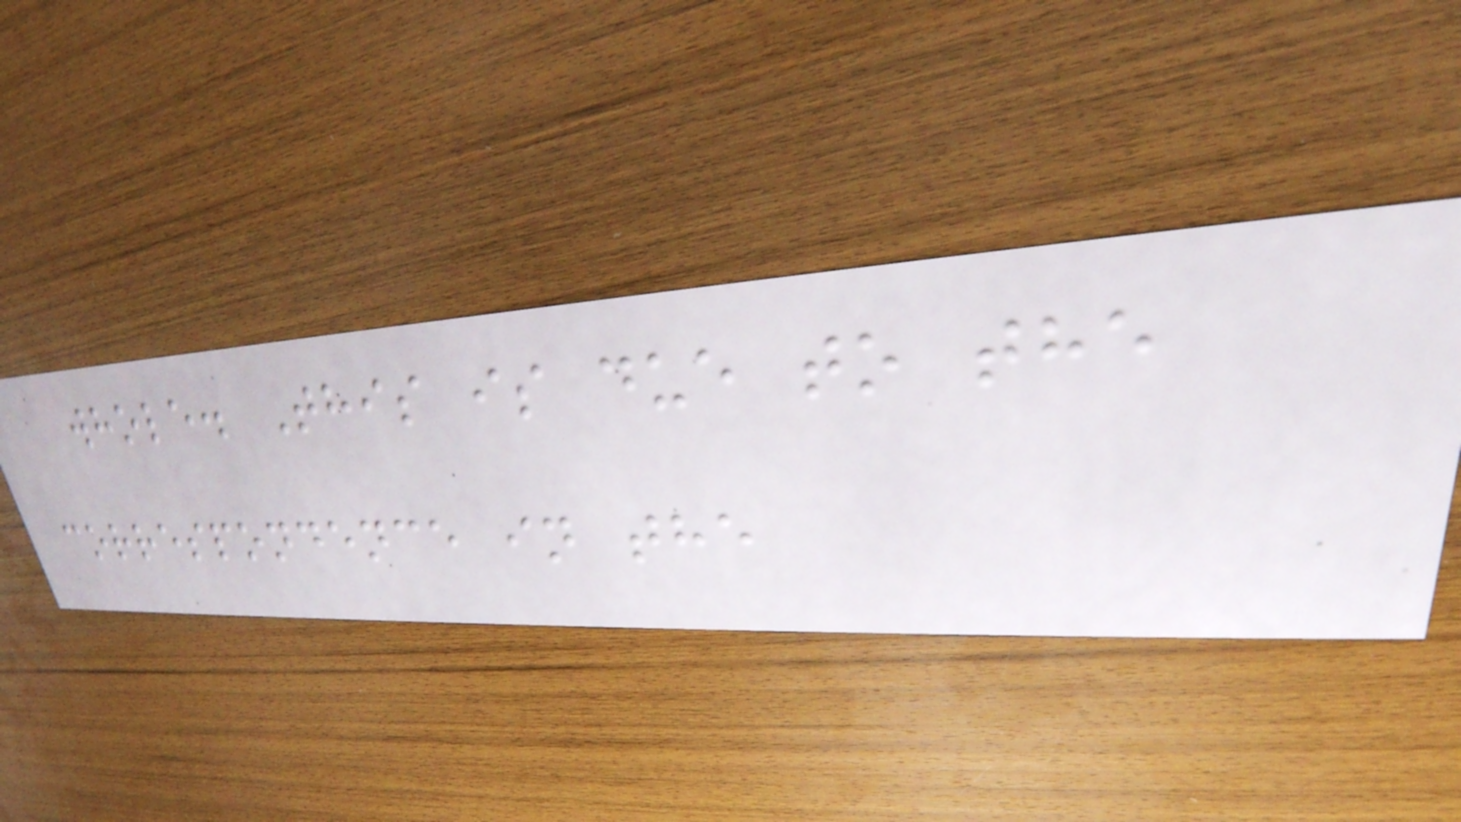whole. This is due to the
correspondence in the
